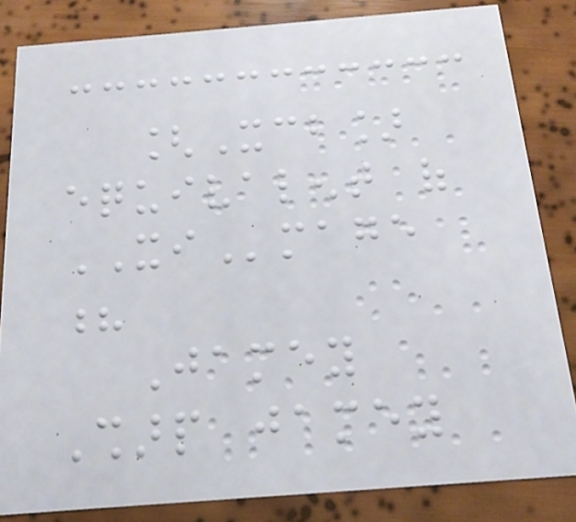[Xcb]
equivalent of
XImage
?
Jamey
Sharp jamey
